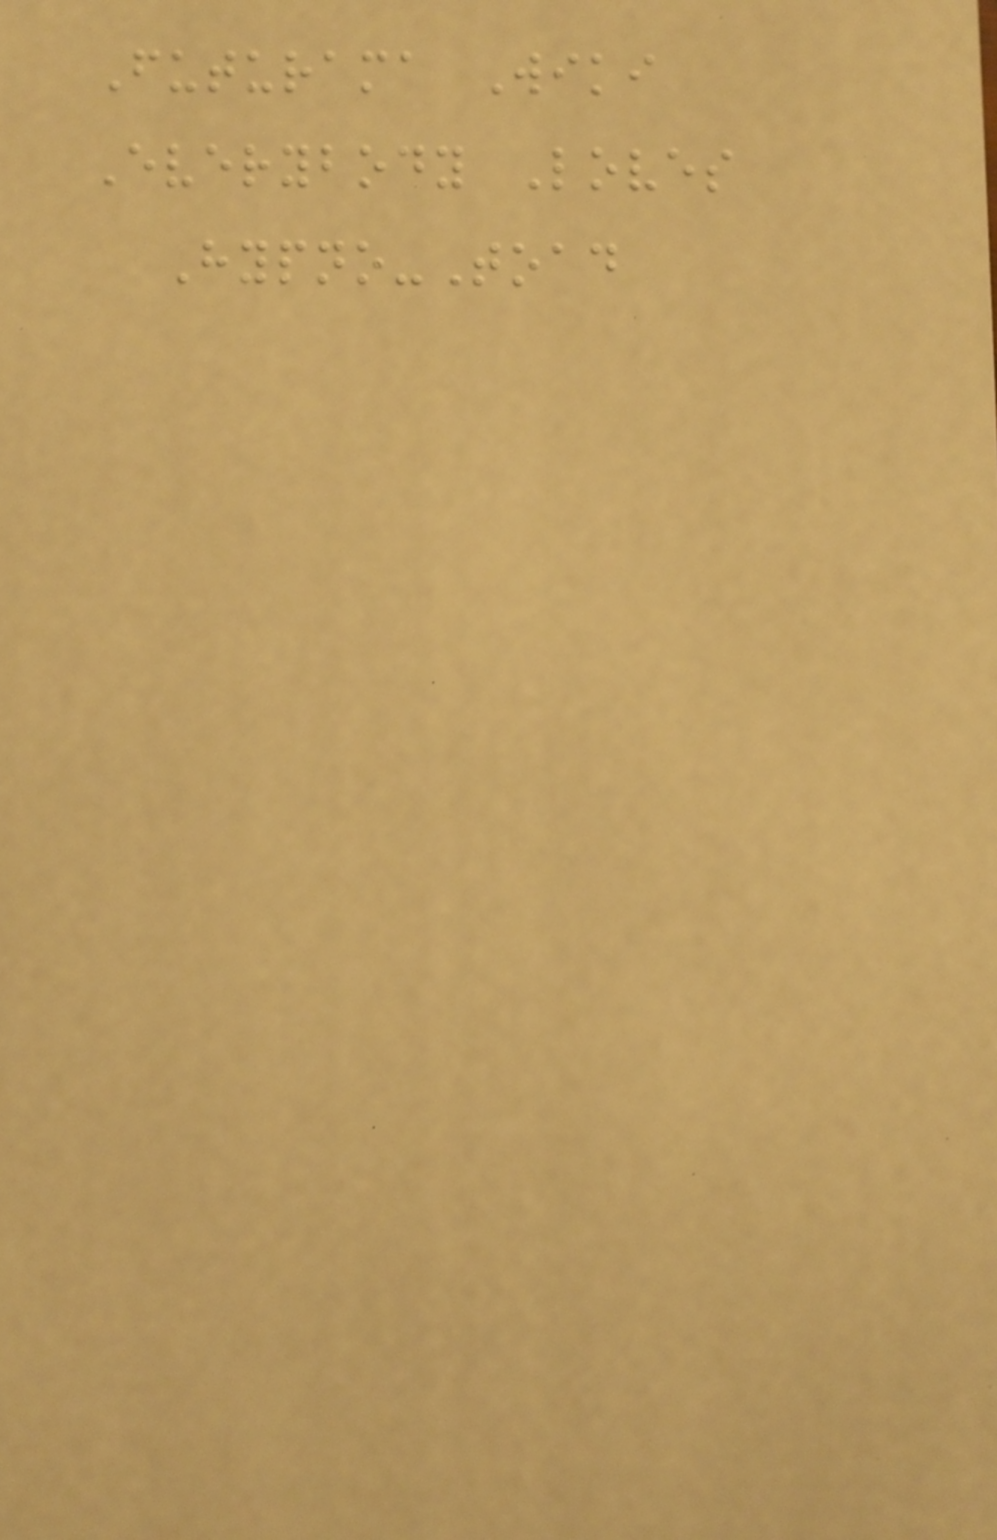Futurama Wiki
Everybody Loves
Hypno-Toad
